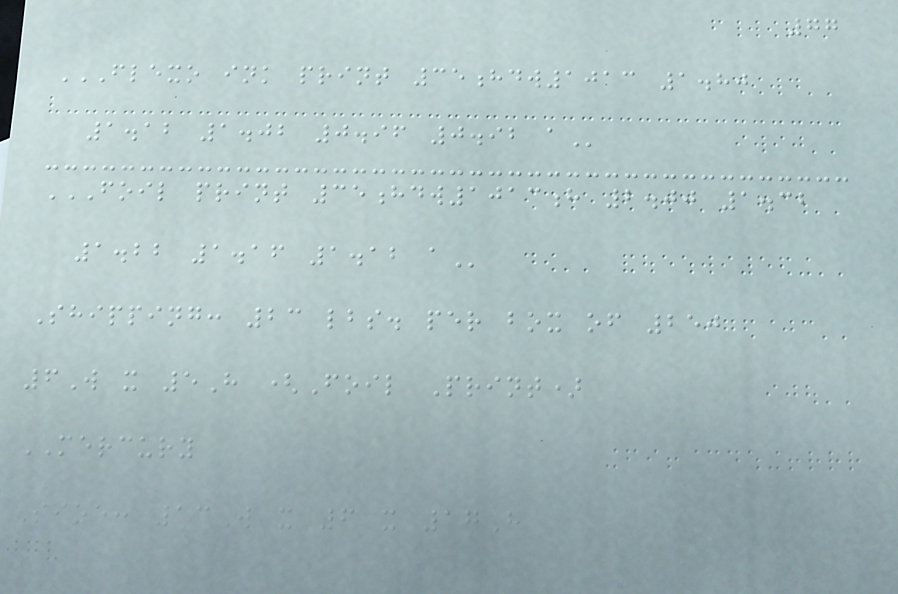77
FLEXO INK PRINT 35HDW1013 1.80
1.12 1.02 0.96 0.92 A
FOIL PRINT 35HDW1013H 2.00 1.32
1.22 1.16 1.12 A
Shipping: 23 lbs. per box of 250
6W x 5H (Foil Print)
MERCURY
Size: 13W x 6 x 17H
